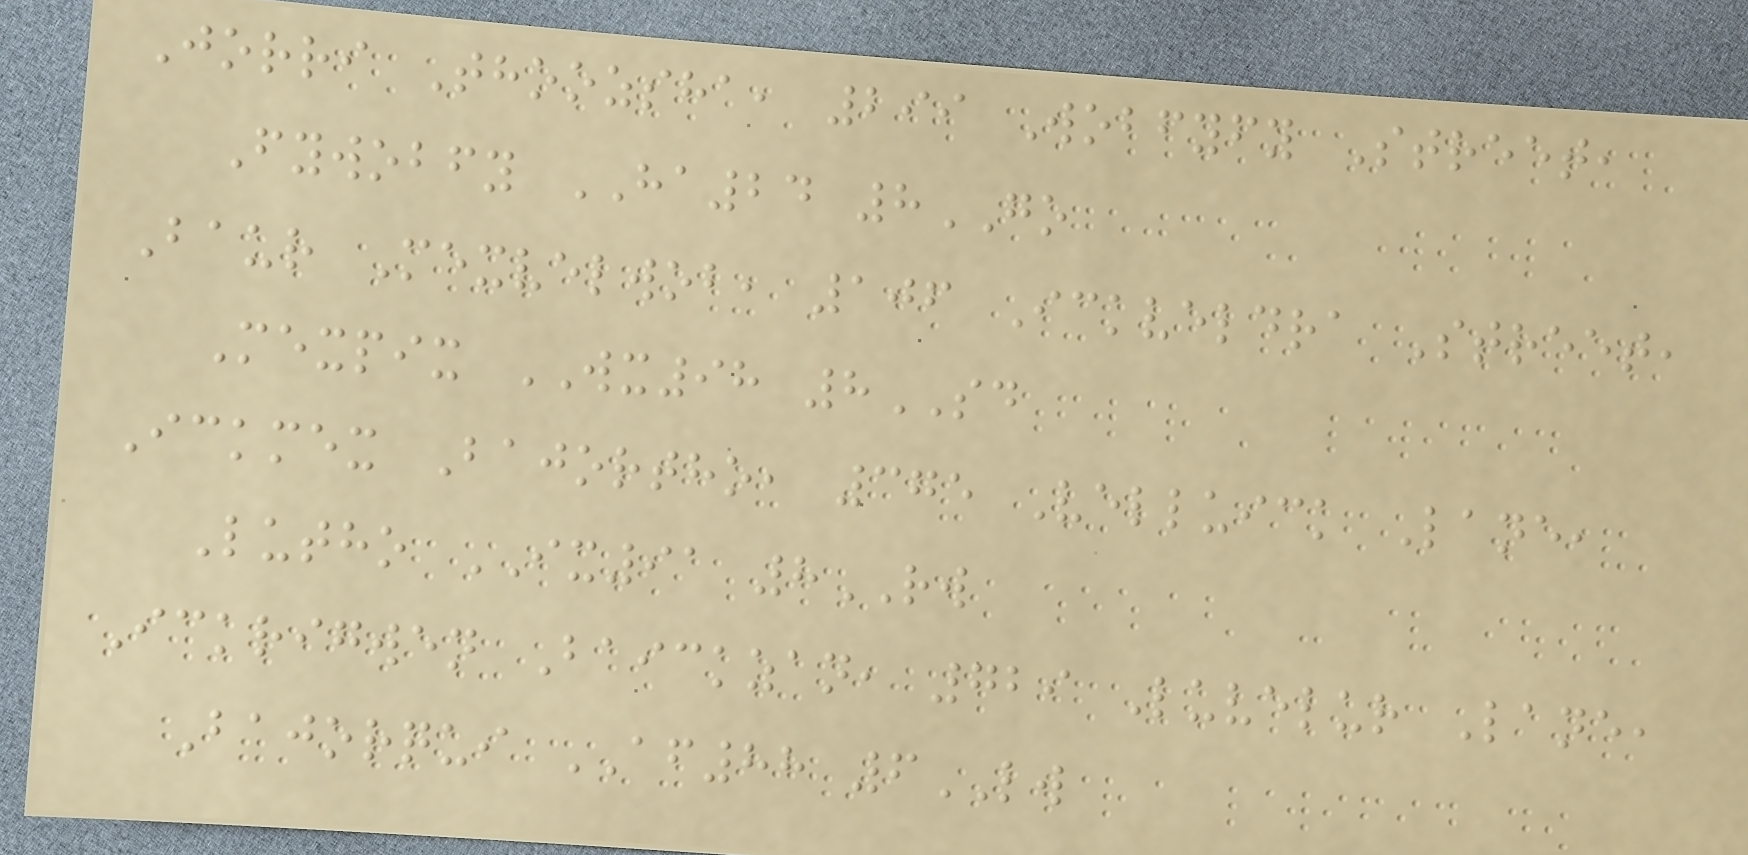Jorri Thoozsha, 299 Wobfyfy Street,
Fywobfy HA24 8GO
Baur Mexvelwob, 106 Ickveldra Street,
Mexpix WX98 8SD
Ickmex Bajortho, 375 Velluick Lane,
Lutho IX91 8RW
Ickrigwen Baickzan, 729 Luvelur Lane,
Bajorqui AF88 6LW
